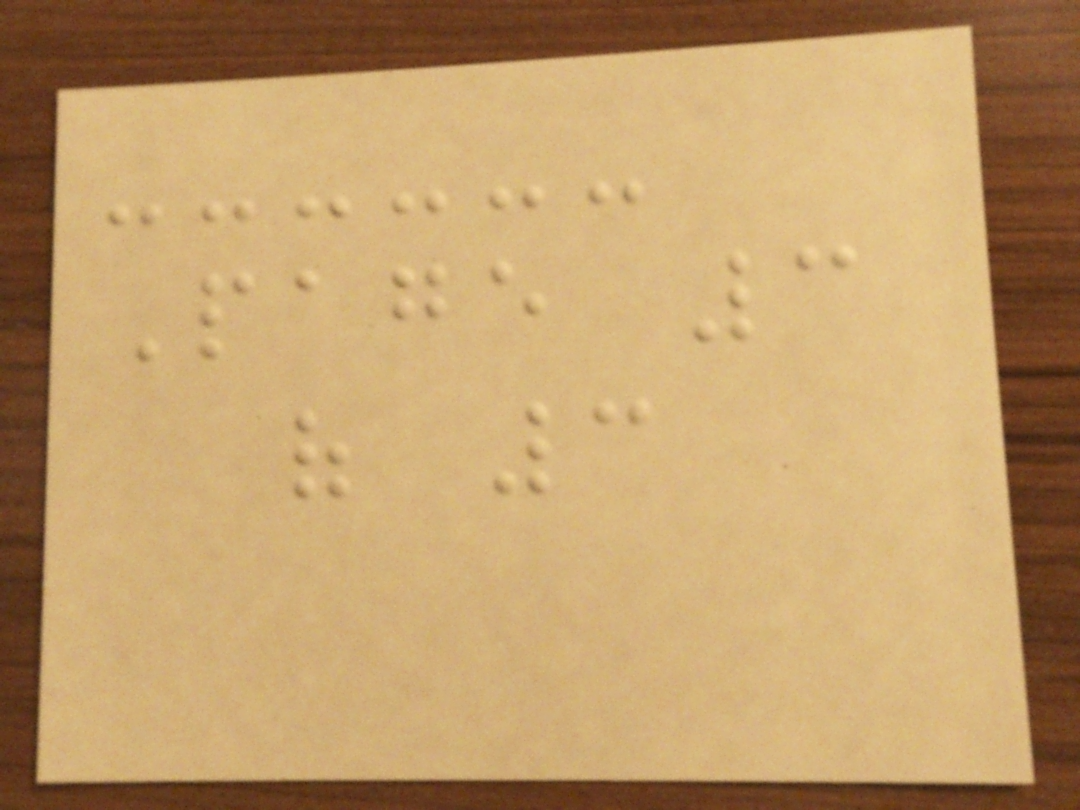Page 3
of 3
